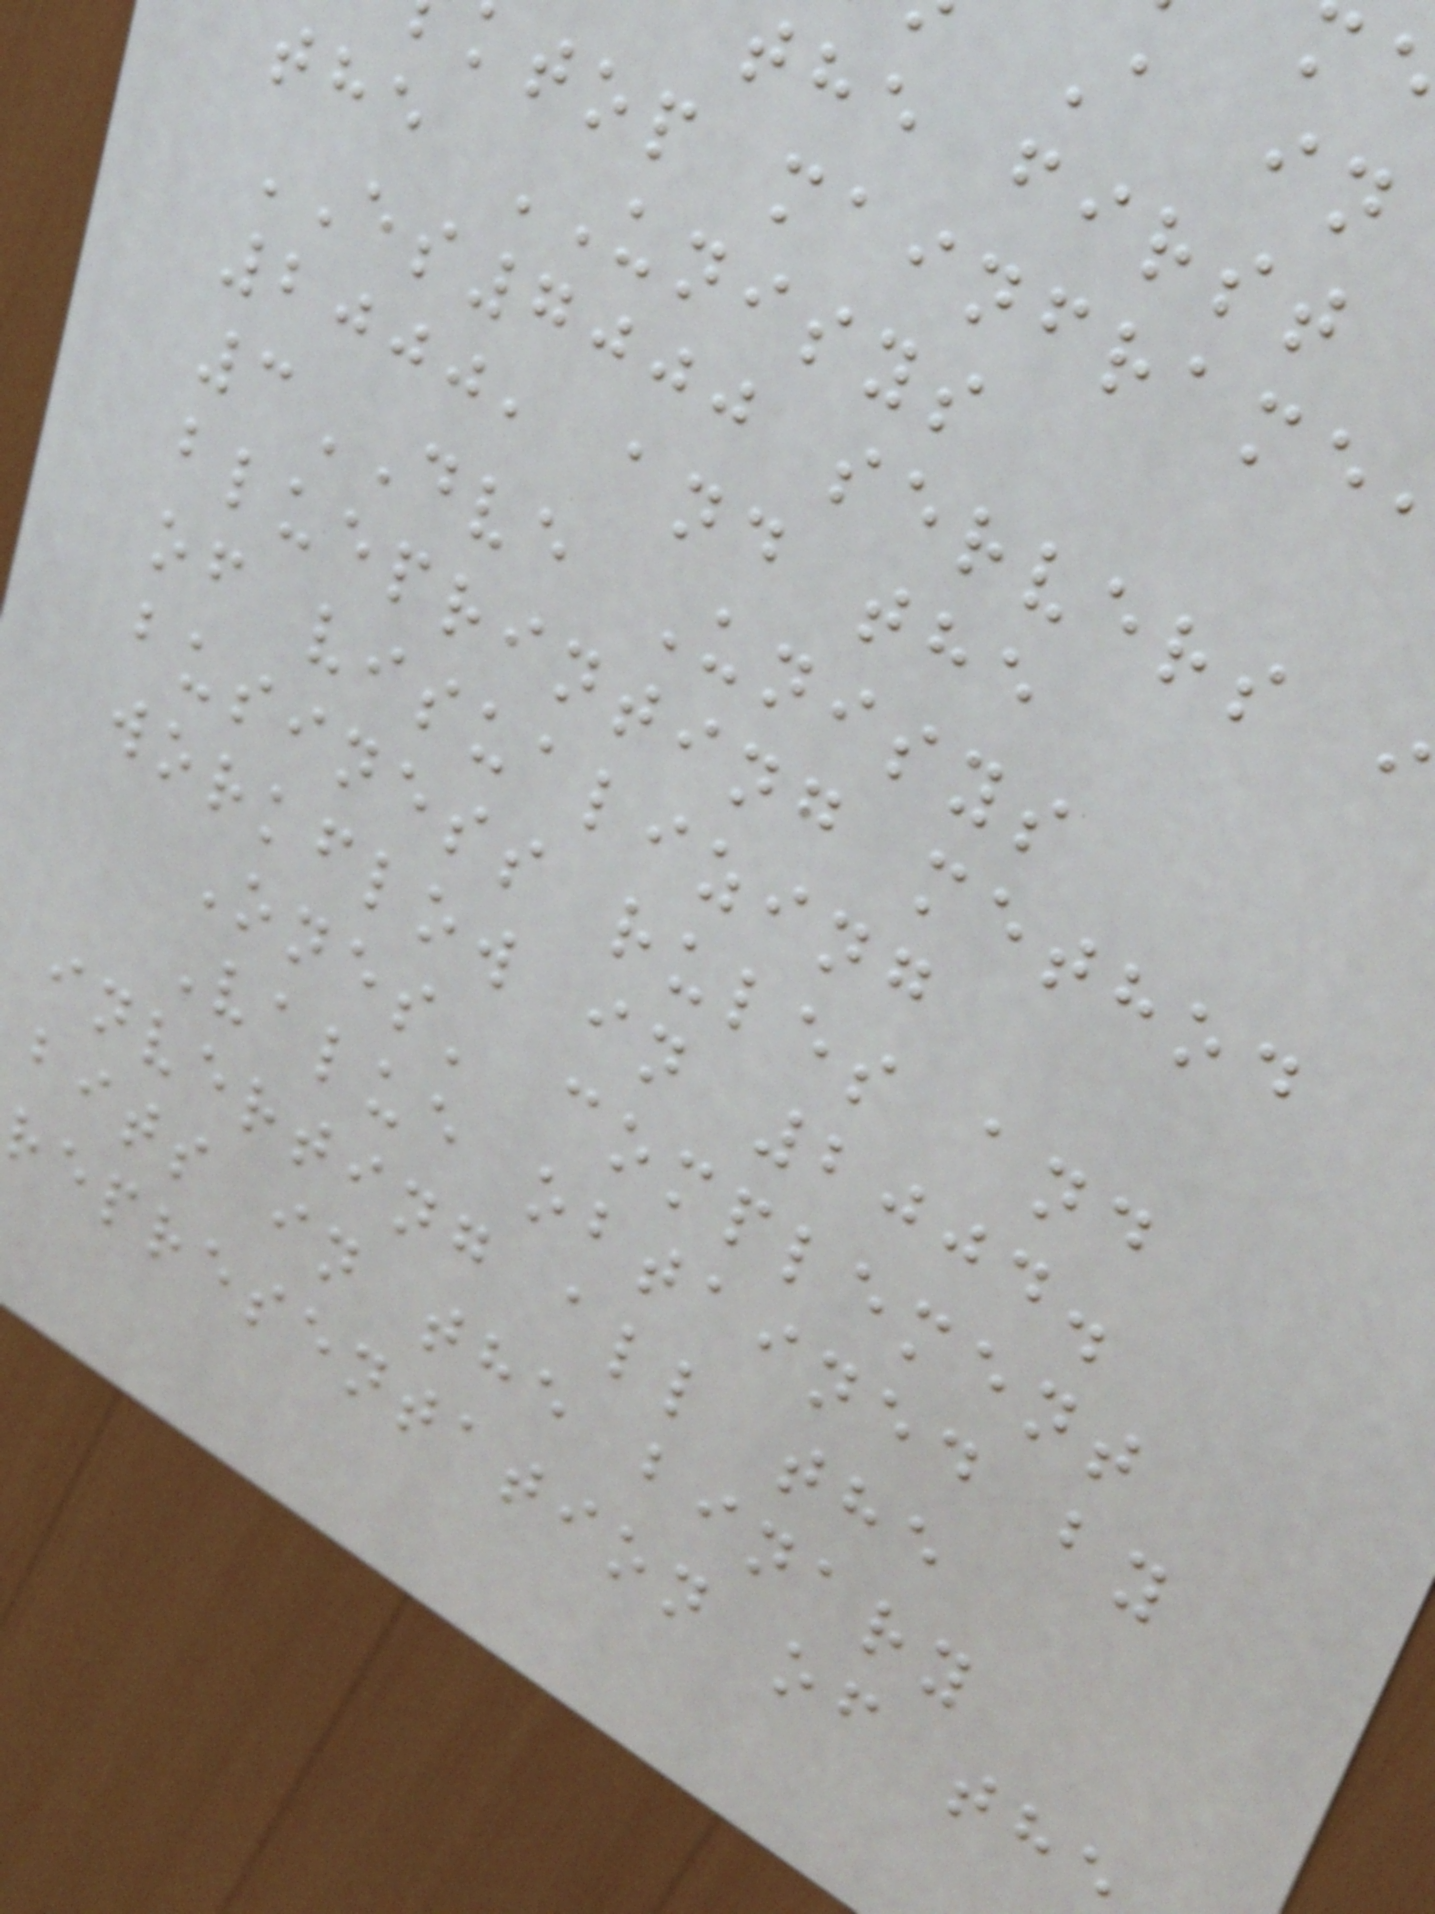A in
the first
ktop mainframe
the UNISYS
ES7000 servers i
2000, and the
3DVE Unisys
blueprinting method
of visualizing
business rules and
workflow in 2004.
Ones' complement
Value obtained by
inverting all the
bits in the binary
representation of th
